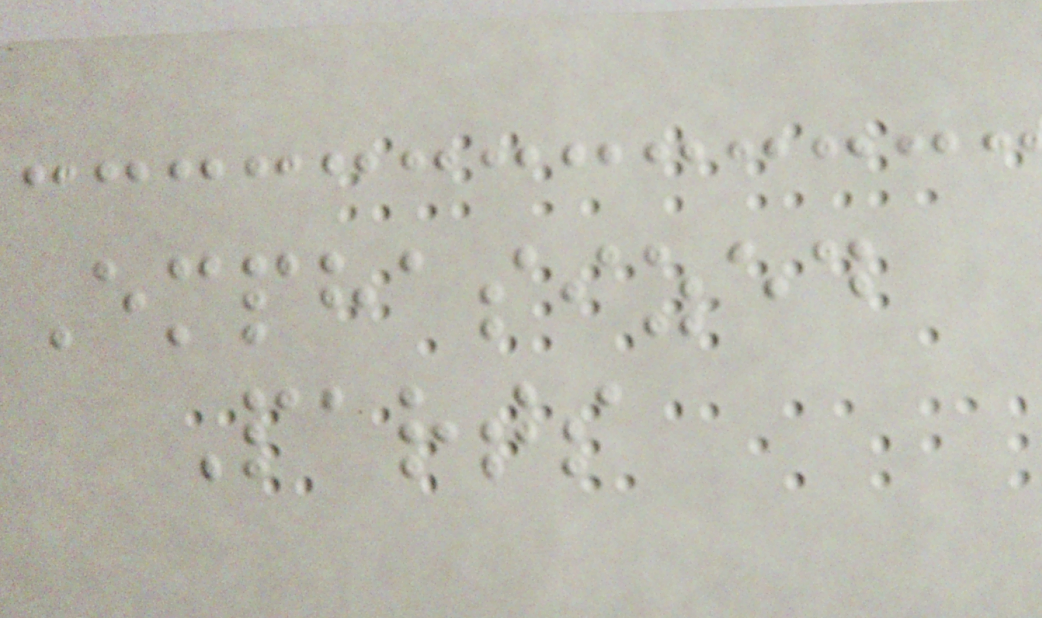Emphasized
Parts
